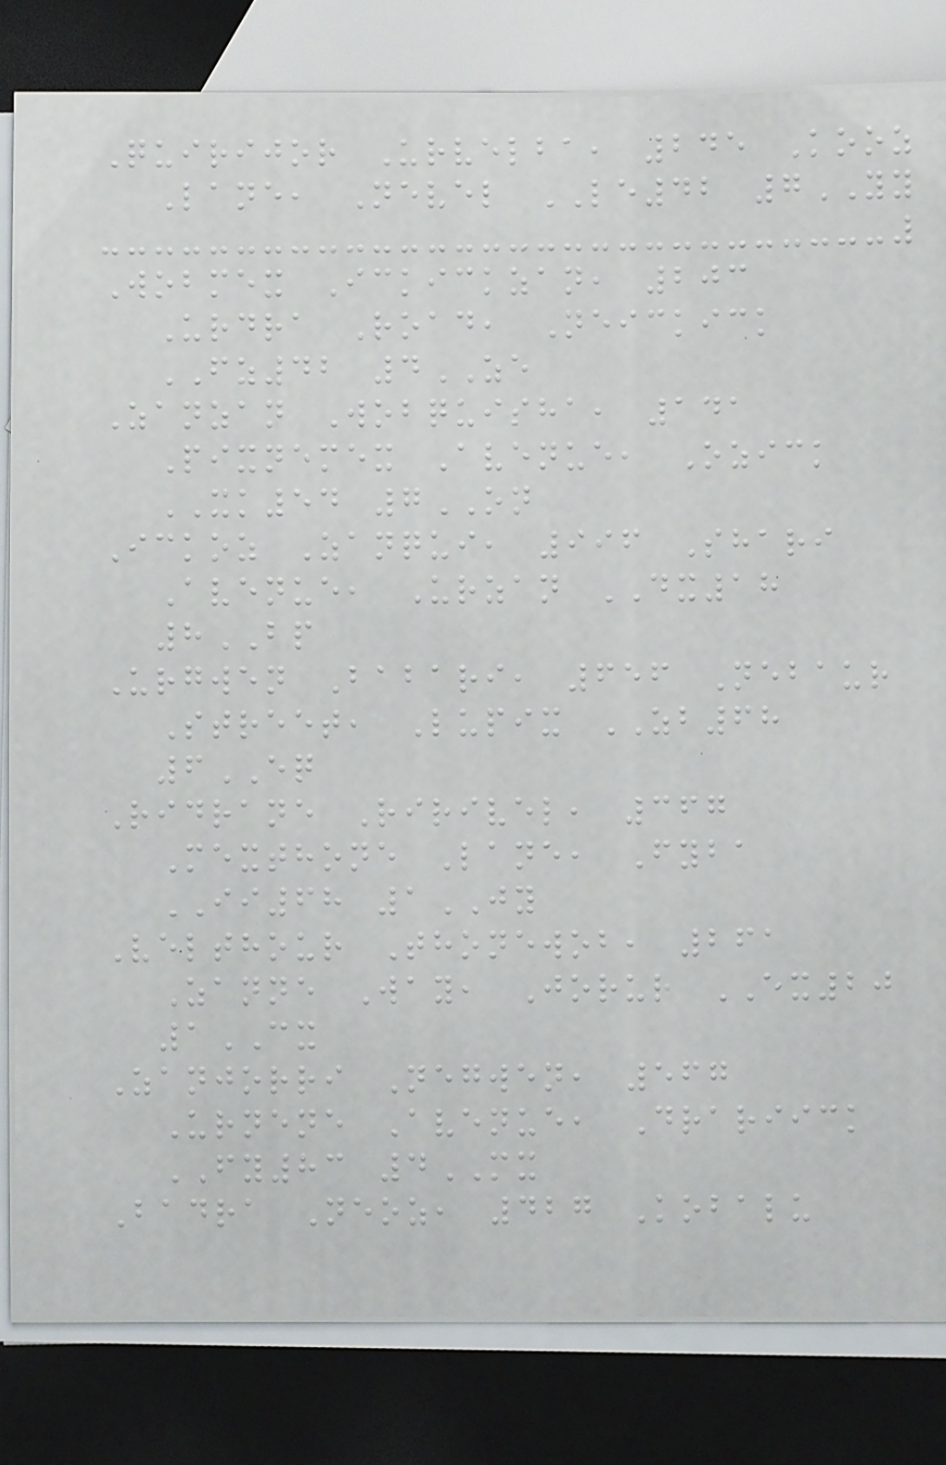Quirijor Urvelba, 245 Kooz
Lane, Nevel LE42 7YY
Wobmex Ickickzan, 203
Urdra Road, Neickick
FZ42 4ZE
Zanzan Wobquisha, 141
Pixnemex Avenue, Ozick
XK54 7ON
Ickoz Zanqui, 996 Shari
Avenue, Urzan DX18
8BP
Urgwen Babari, 656 Nebaur
Street, Lupix ZB68
6EQ
Ridrane Ririvel, 367
Mexthone Lane, Fyba
II68 1JY
Velthour Thonewob, 261
Zanne Way, Jorur EX20
1CX
Zanjorri Negwen, 567
Urnene Avenue, Drariick
FY83 4MX
Badra Neoz, 427 Kobalu
